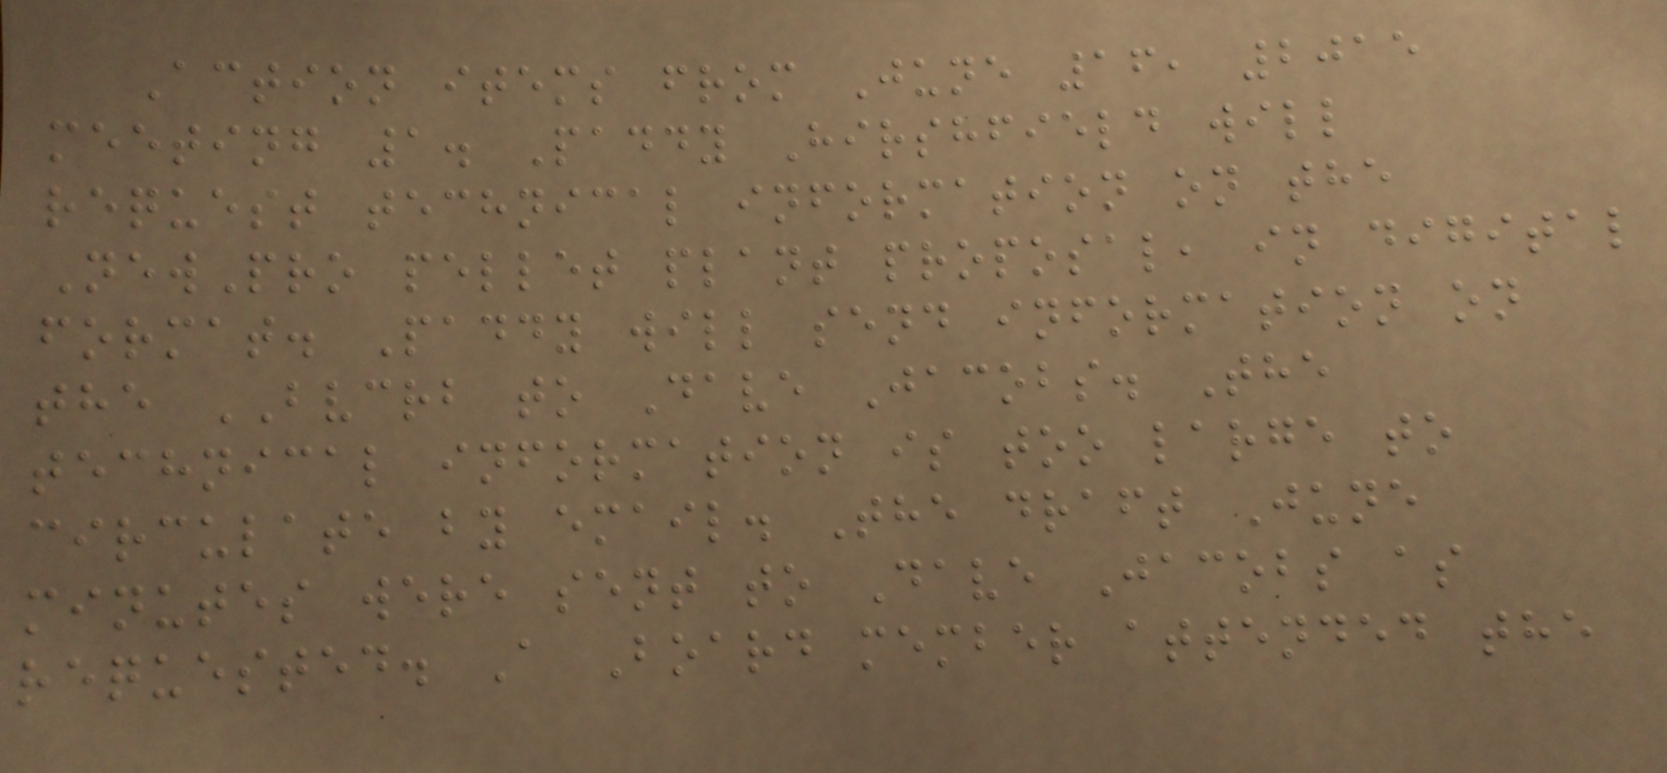Action items from June 16, 2015
meeting 1. Paddy Hirshfield will
request technical information on the
NewPro pellet plant proposal, in digital
format. Paddy will send information on
the BVCRB to Dave Jacobs. The
technical information is too large to
circulate by email. The draft June
minutes were sent to Dave Jacobs as
requested. A Board member attended the
